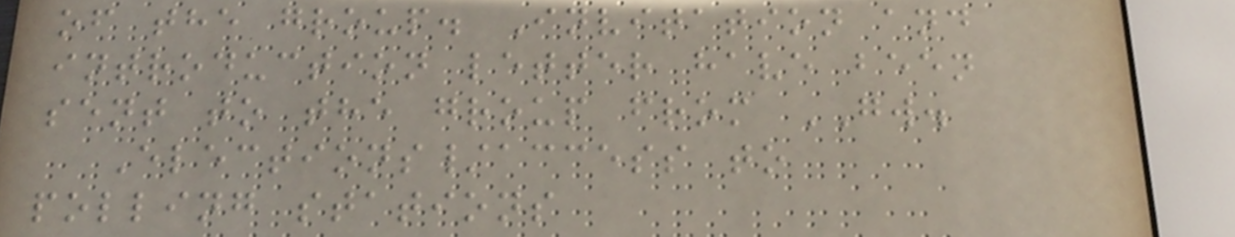of the group. Invitation and
introduction letter have been
sent to the group from GW.
Elections/access to
polling stations
